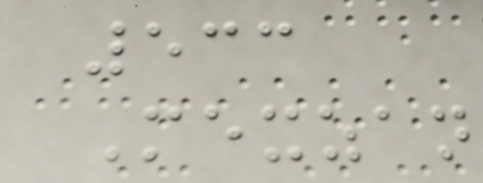533
Mexzan
